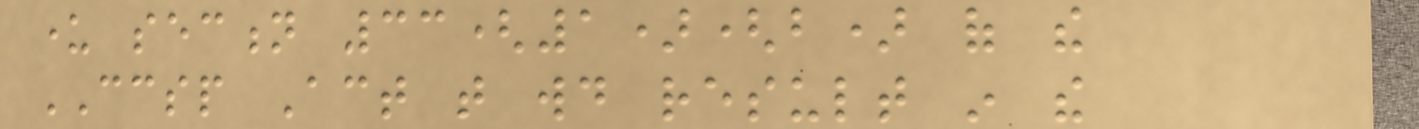under section 33(1)(b) of the
CCSP Act that would result in the
